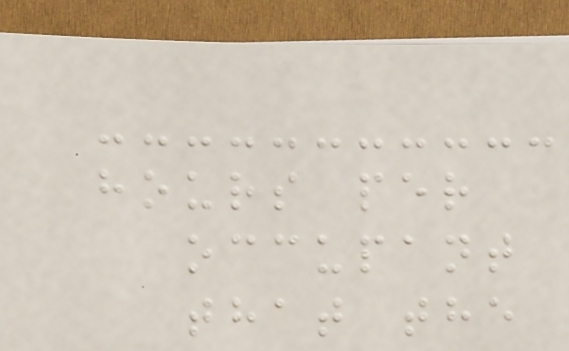hours per
occupant
that the
